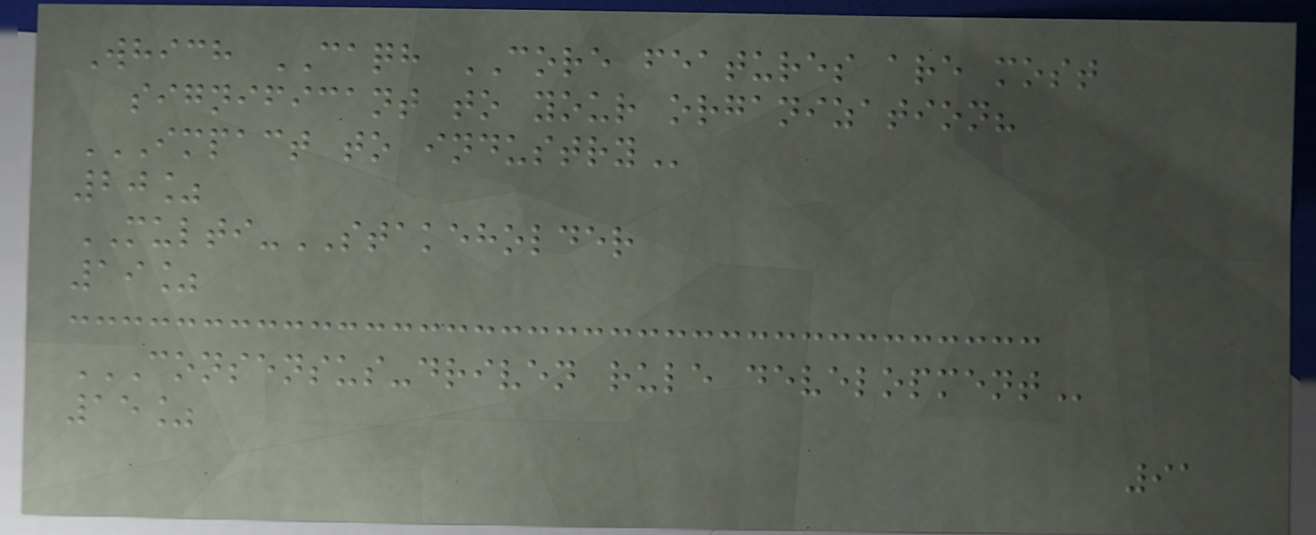Which CAQH CORE features are most
significant to your organization?
IMPACT TO INDUSTRY
20%
MULTI-STAKEHOLDER
19%
CONSENSUS-DRIVEN RULE DEVELOPMENT
15%
91
